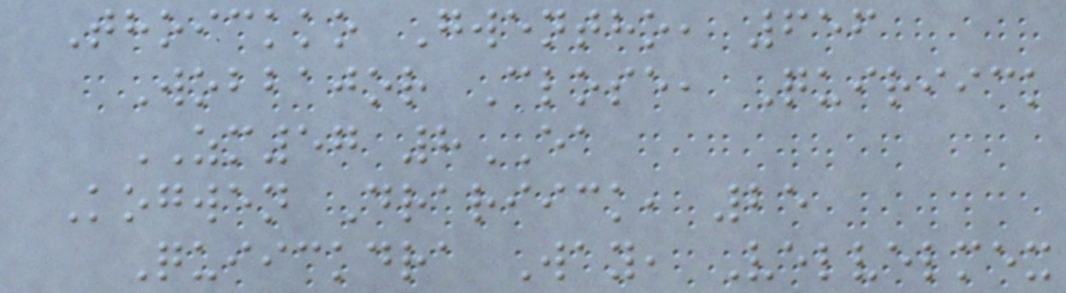Thoickko Gwentho, 656
Wobbajor Close, Quiriick
ZM57 8EA
Kogwen Drariick, 25
Quiickdra Way, Velvelmex
